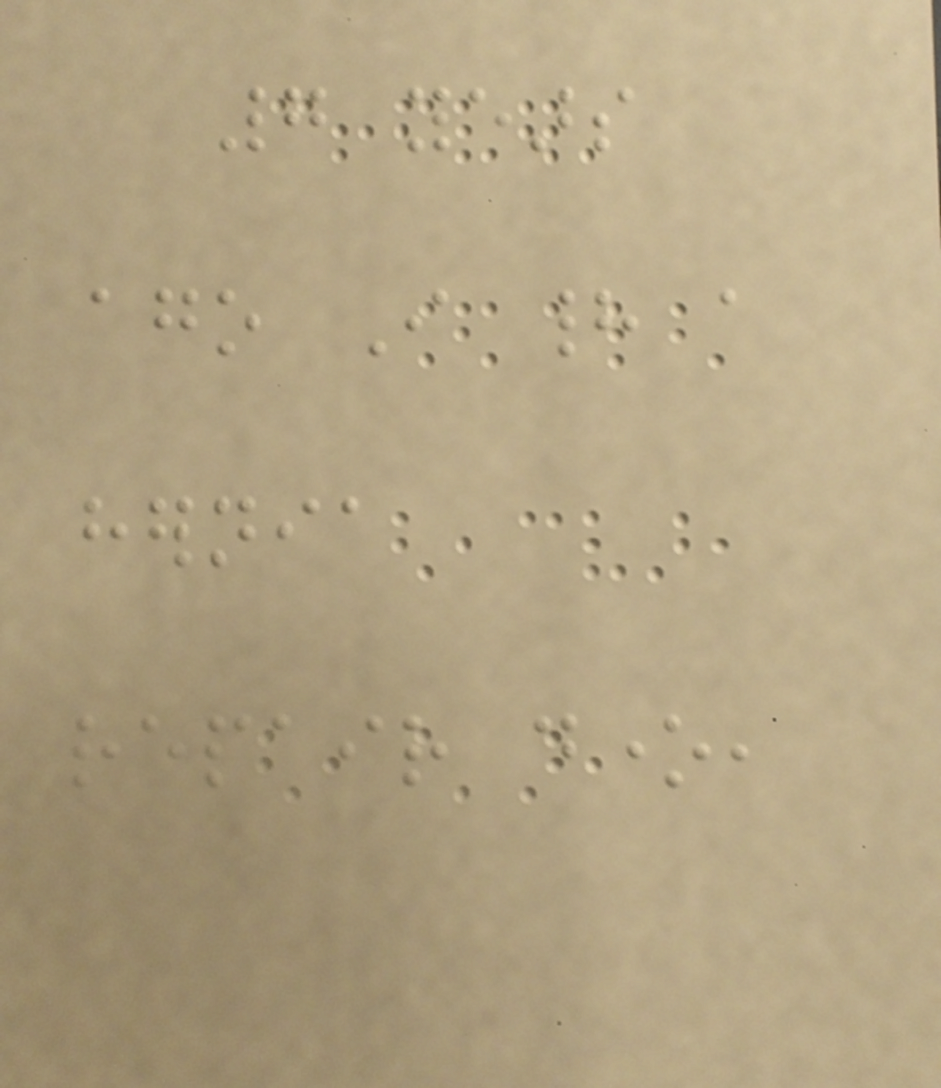7 years
ago I had a
hernia
repair done,
